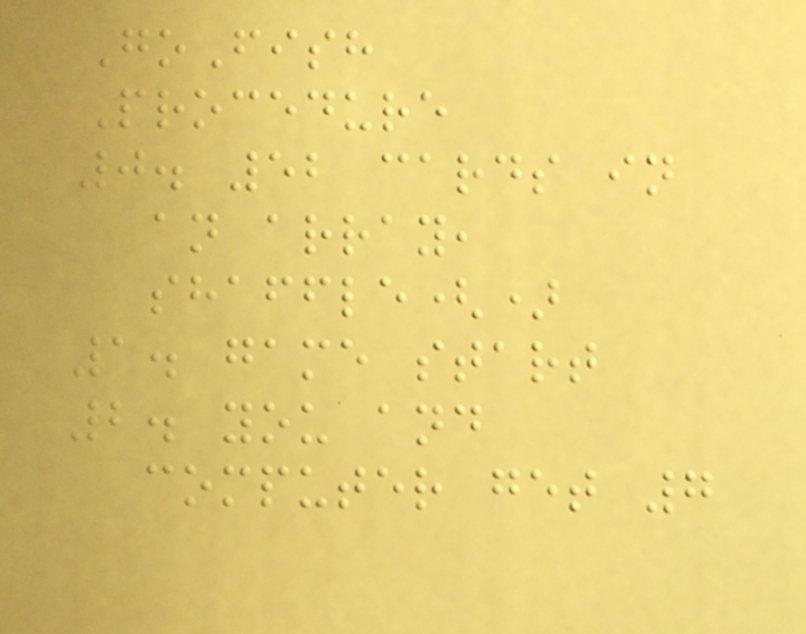GoFish
Procedure
0. 52 cards in
an array,
shaffle()
1. game start
2. you and
computer get 7
